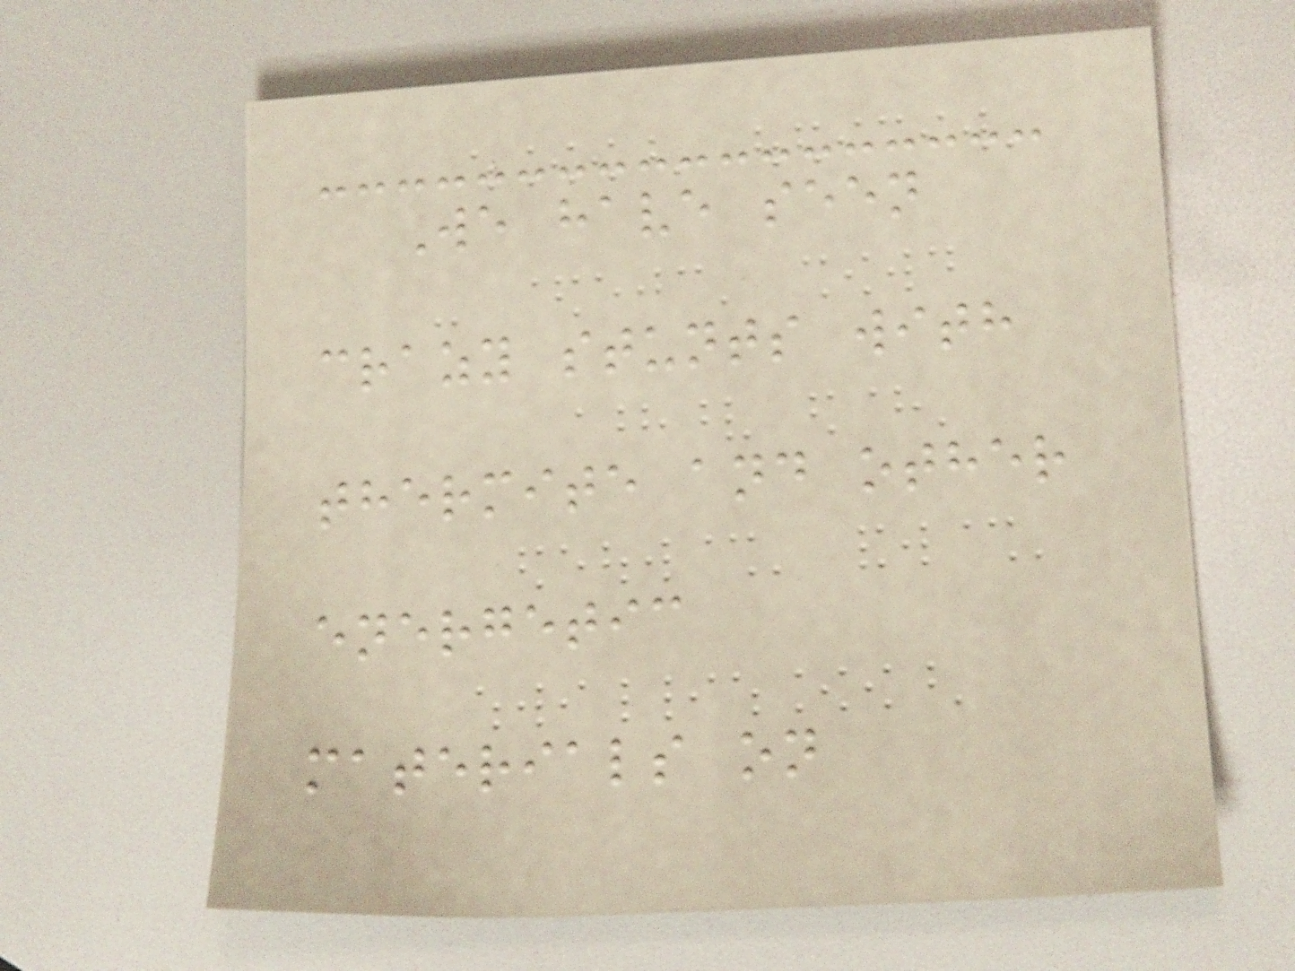We have seen
crazy stunts with
thermite and other
energetic
materials on
